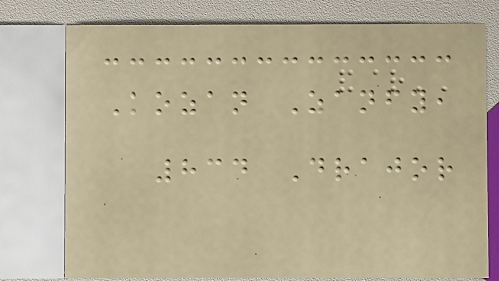Kozan Zanfy,
834 Drajor
